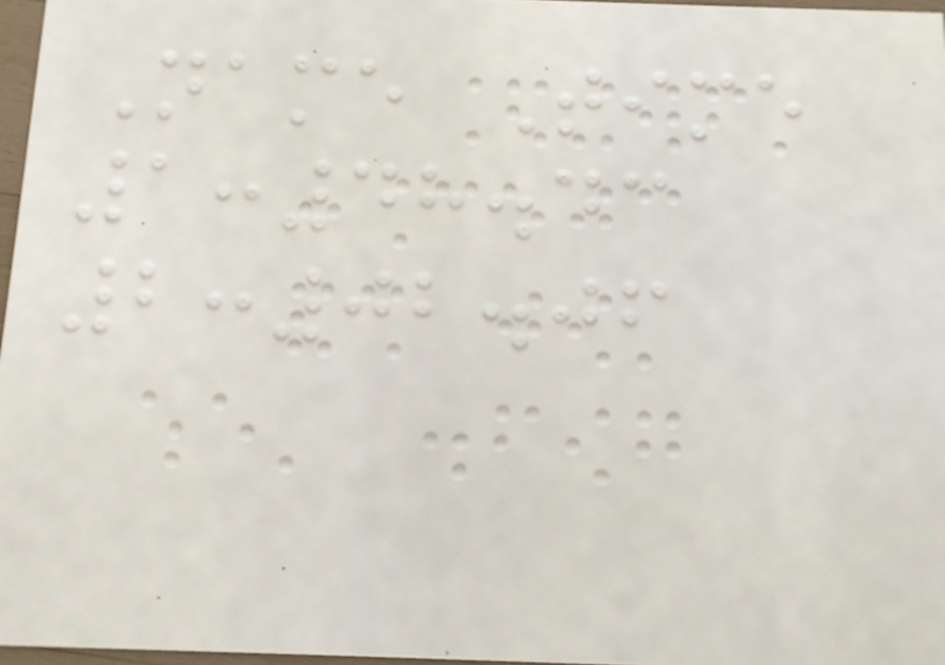Name Time
1:48.43
2:02.06
